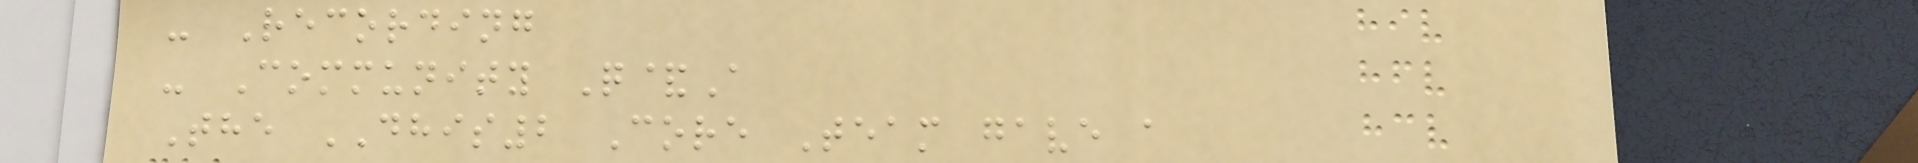- Recording
- Community Q&A
The DHIS2 Core Team gave a
